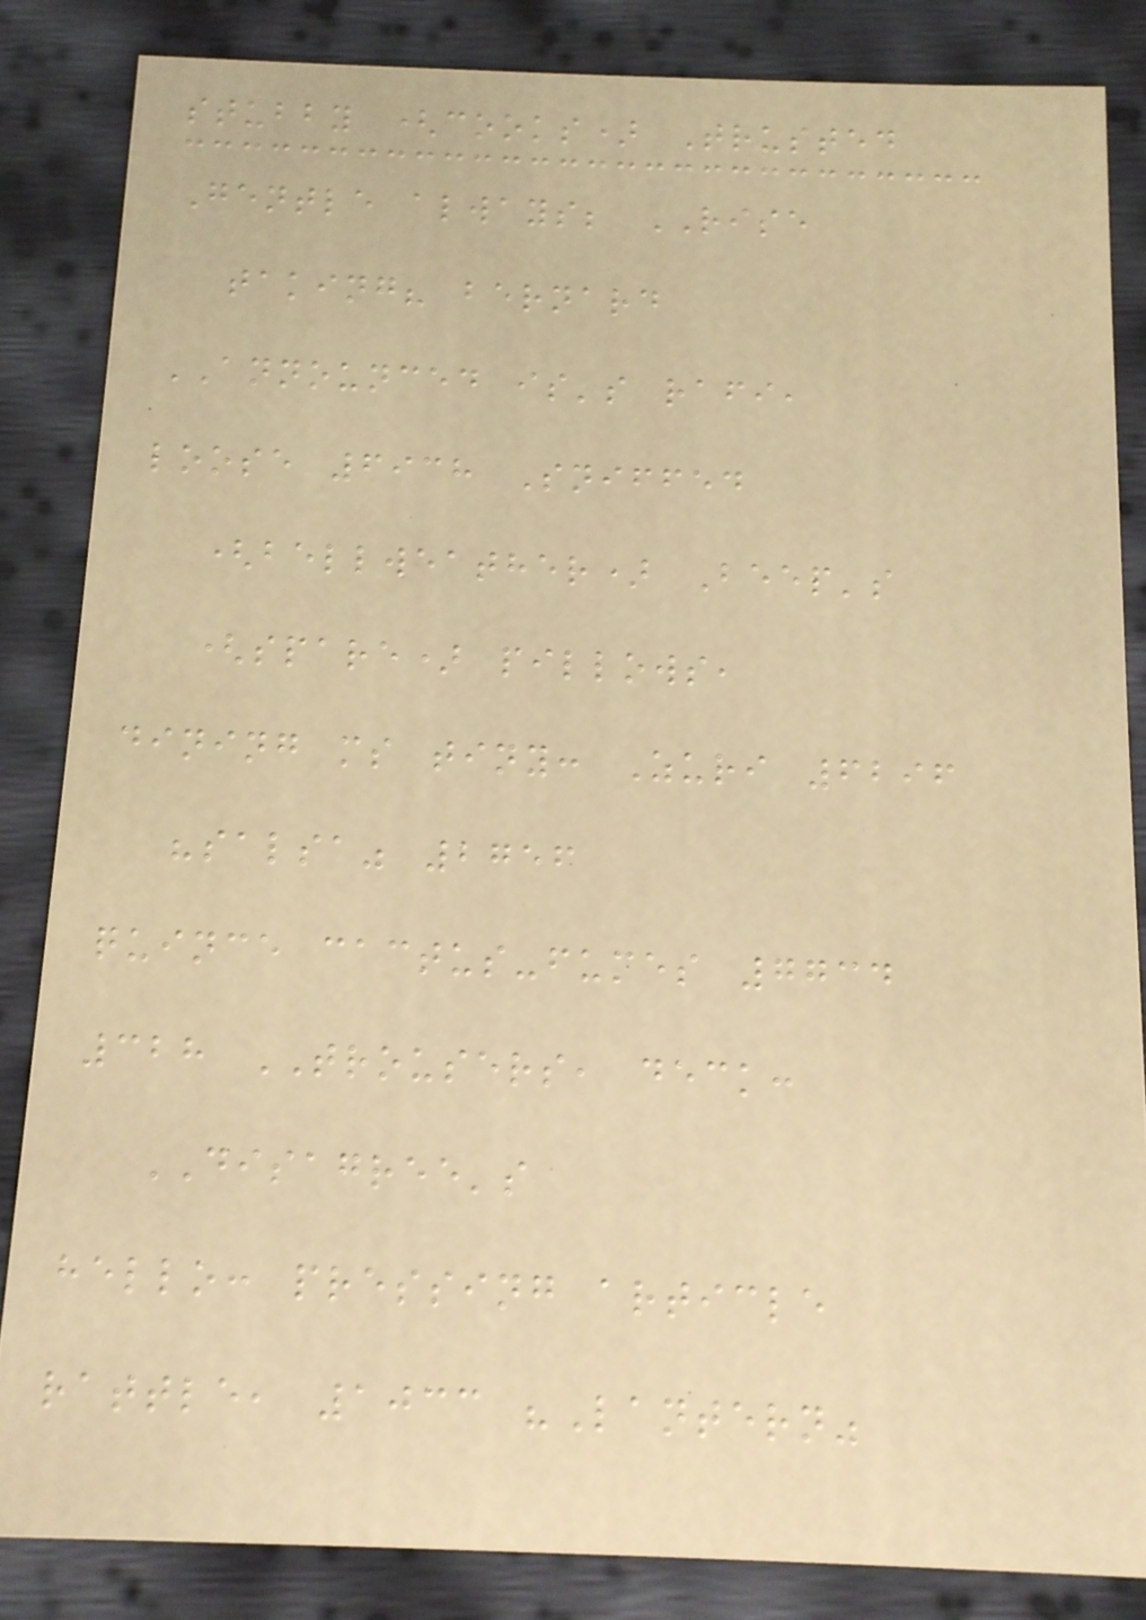stubby (cooks) Trusted
Gentle always; RISE
taking? bernard
ANNOUNCED is's rafi,
loose 6938 Sniffed
(bellweather) Beep's
(spare) pillows,
dining ms tiny: Zuri 6296
"salsa" 2756
quince cactus-fumes 7734
328 TROUSERS, deck:
DISAGREE's
hello: pressing article
rattle, 1033 "Lantern"
